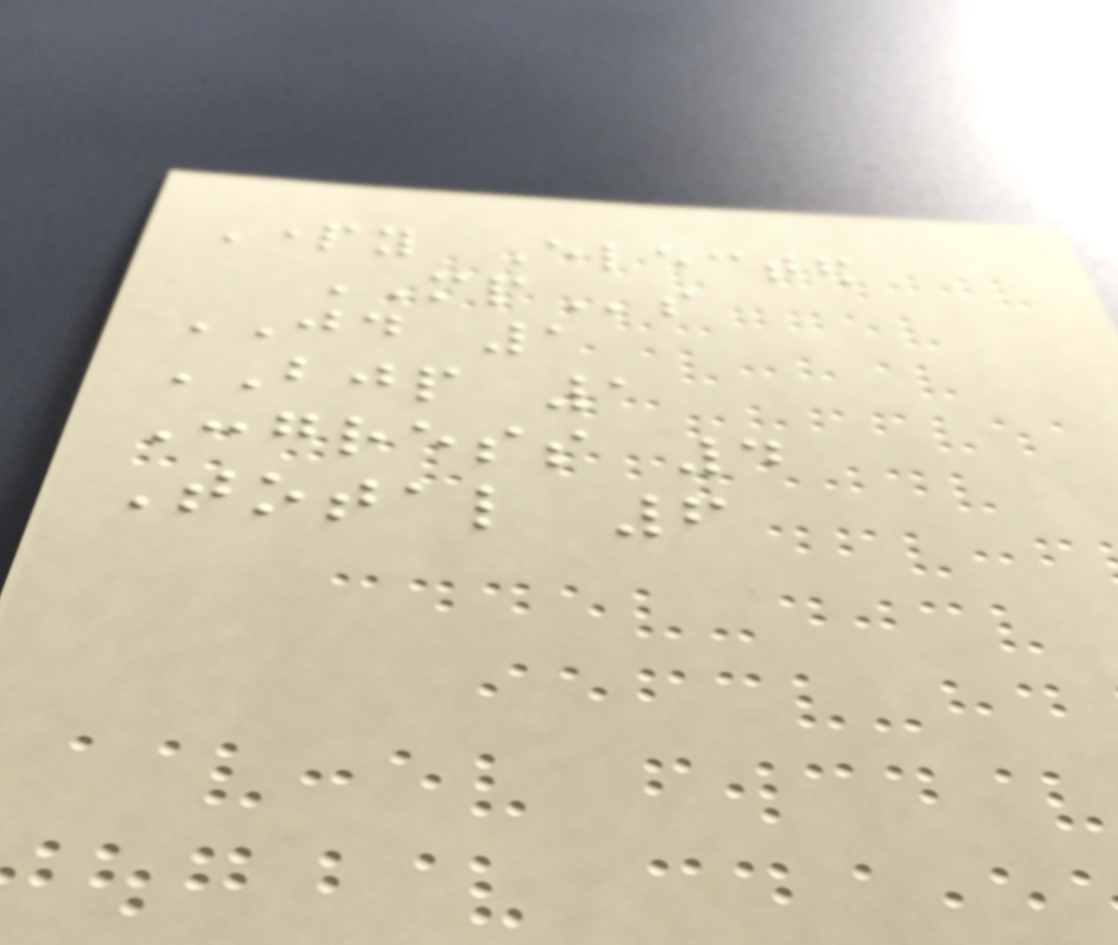Party Elected
MPs
JD 1
BJP 1
Congress 4
Total 6
